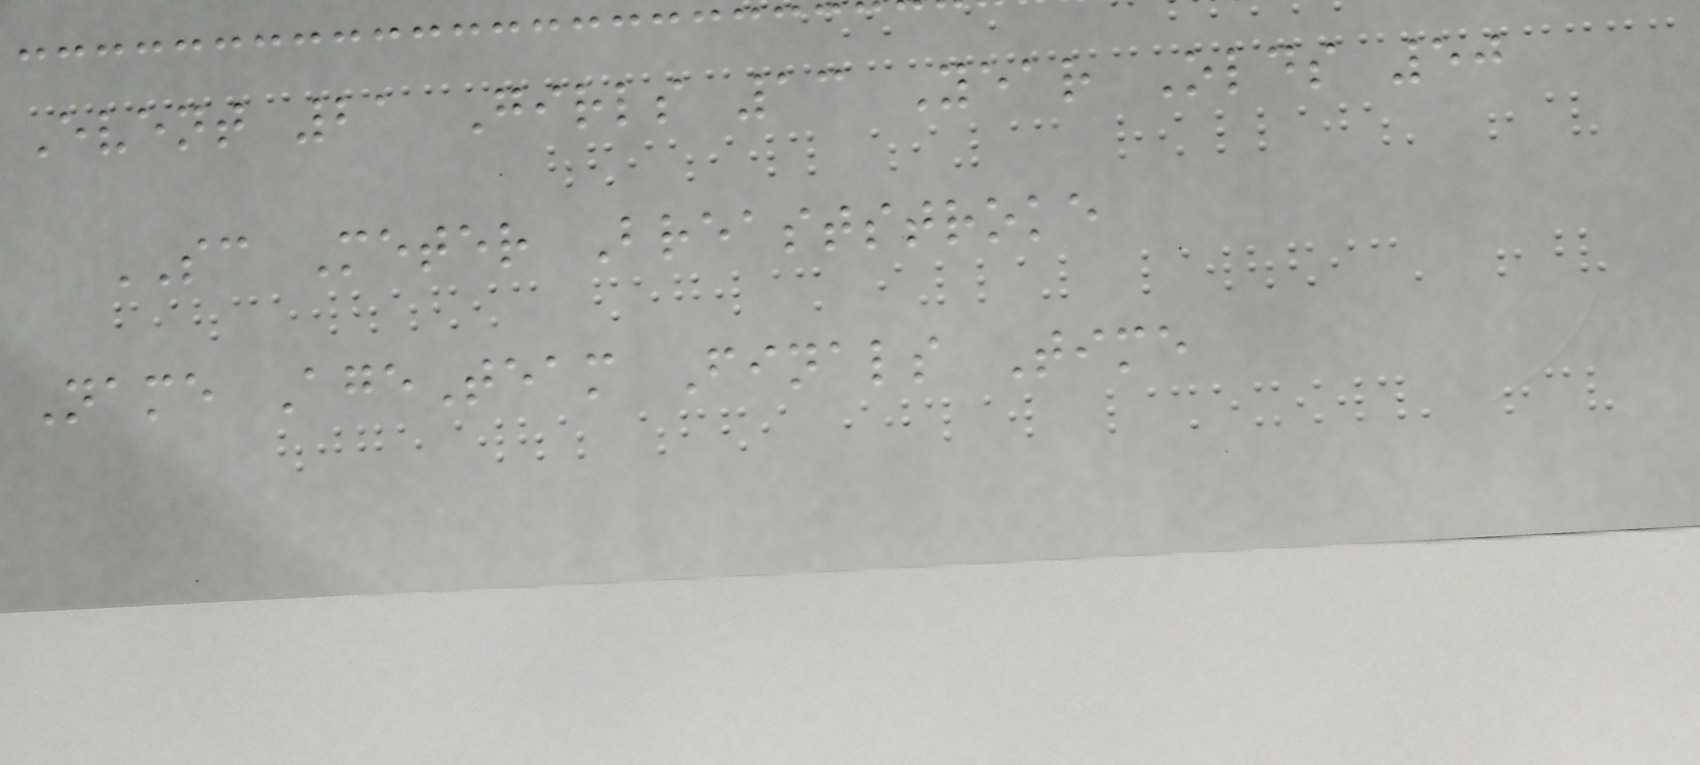Event 21 Girls 13 Year Olds 50
SC Meter Breaststroke
Name AgeTeam Finals Time
